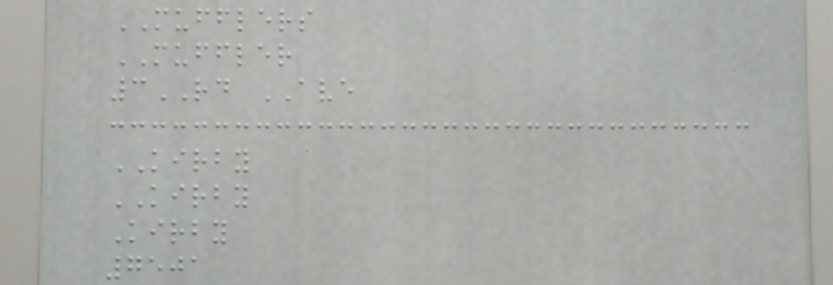MUFFLERS
MUFFLER
3RD AVE
KIRBY
KIRBY
Kirby
7501
